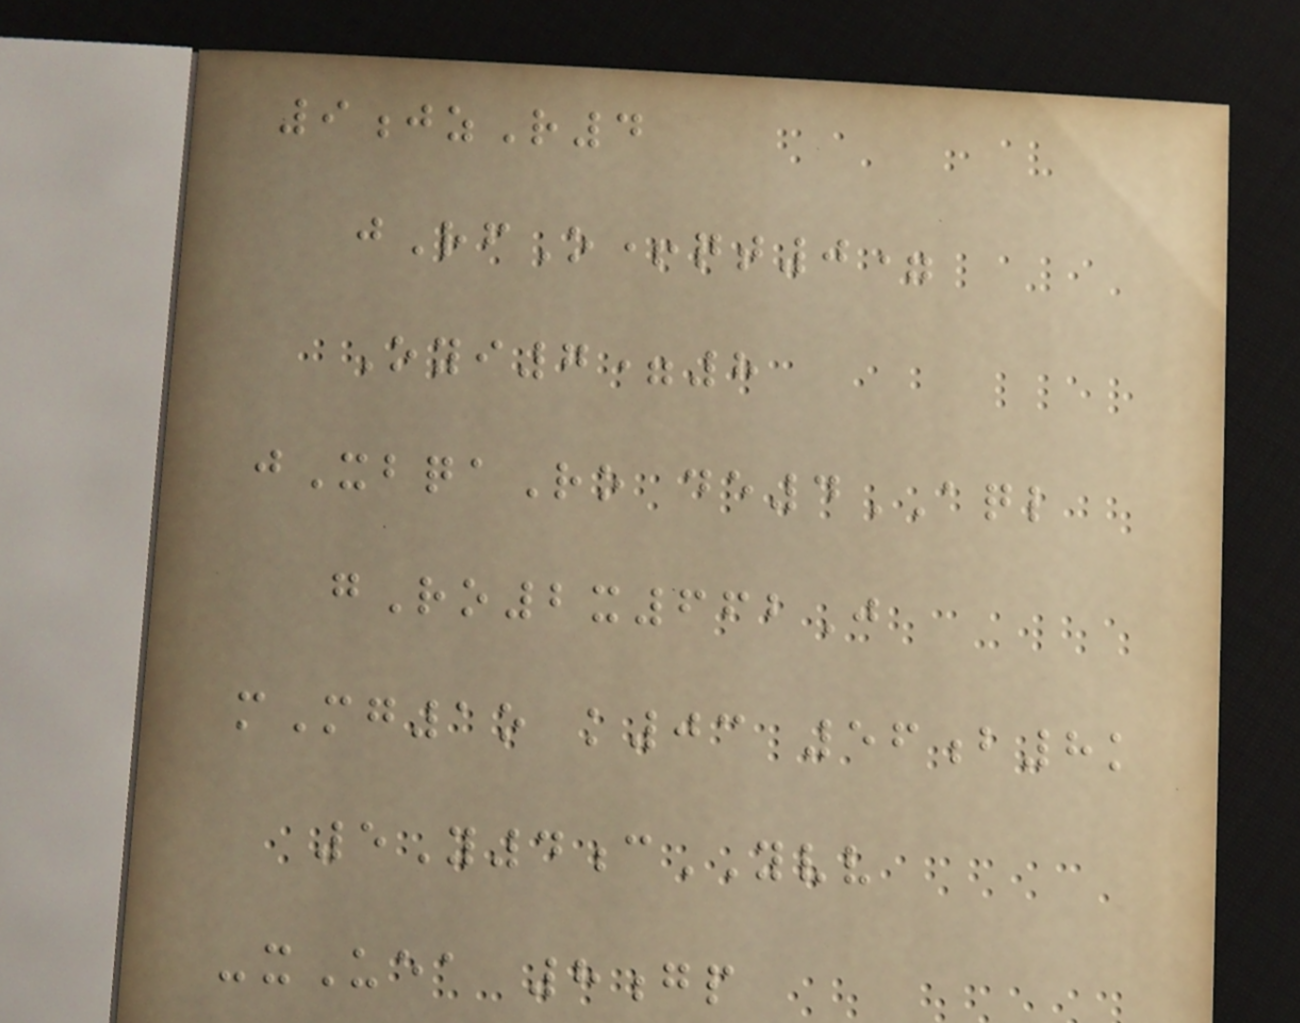9jzR4
jRfO+qt0=
Oyi7=8
jXbqaRo de4AQL
gRo2x662J
mMg1o k03 56b8k
5Y4cYVV
-xUea 8gp
